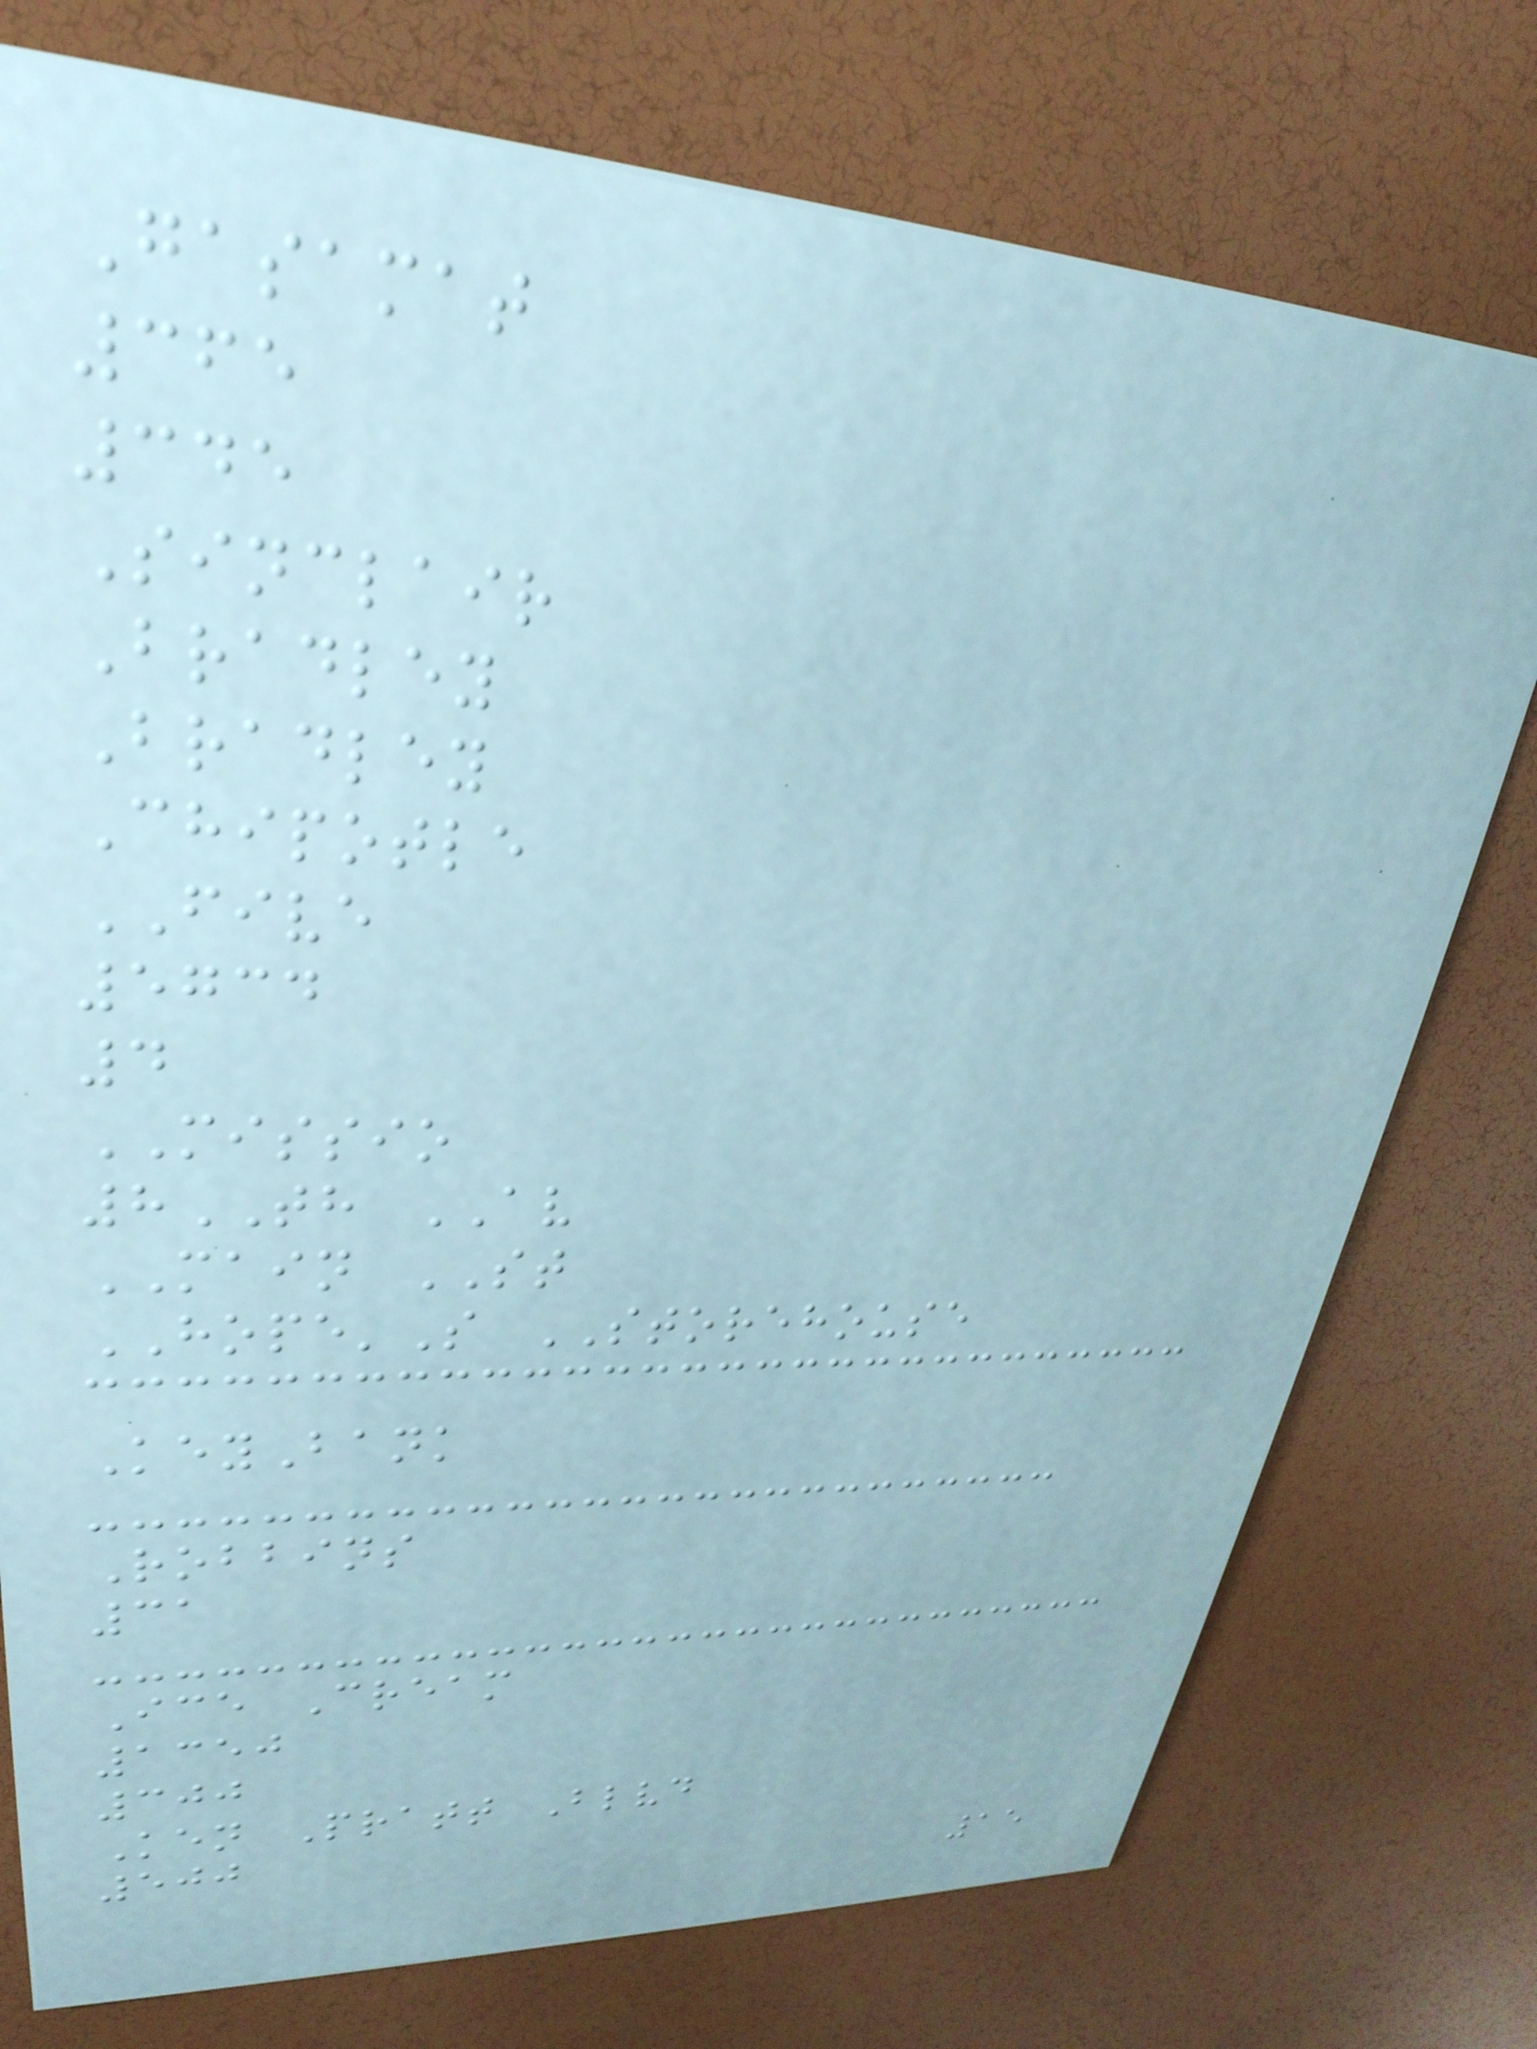Gasamat
365
345
Sinclair
Bradley
Bradley
Chipotle
FIVE
5734
4
MISSIO
8TH AV
MAIN ST
HOPE'S STOREHOUSE
KeyBank
Robbins
31
Ice Cream
1350
300
Ken Pratt Blvd
500
15
